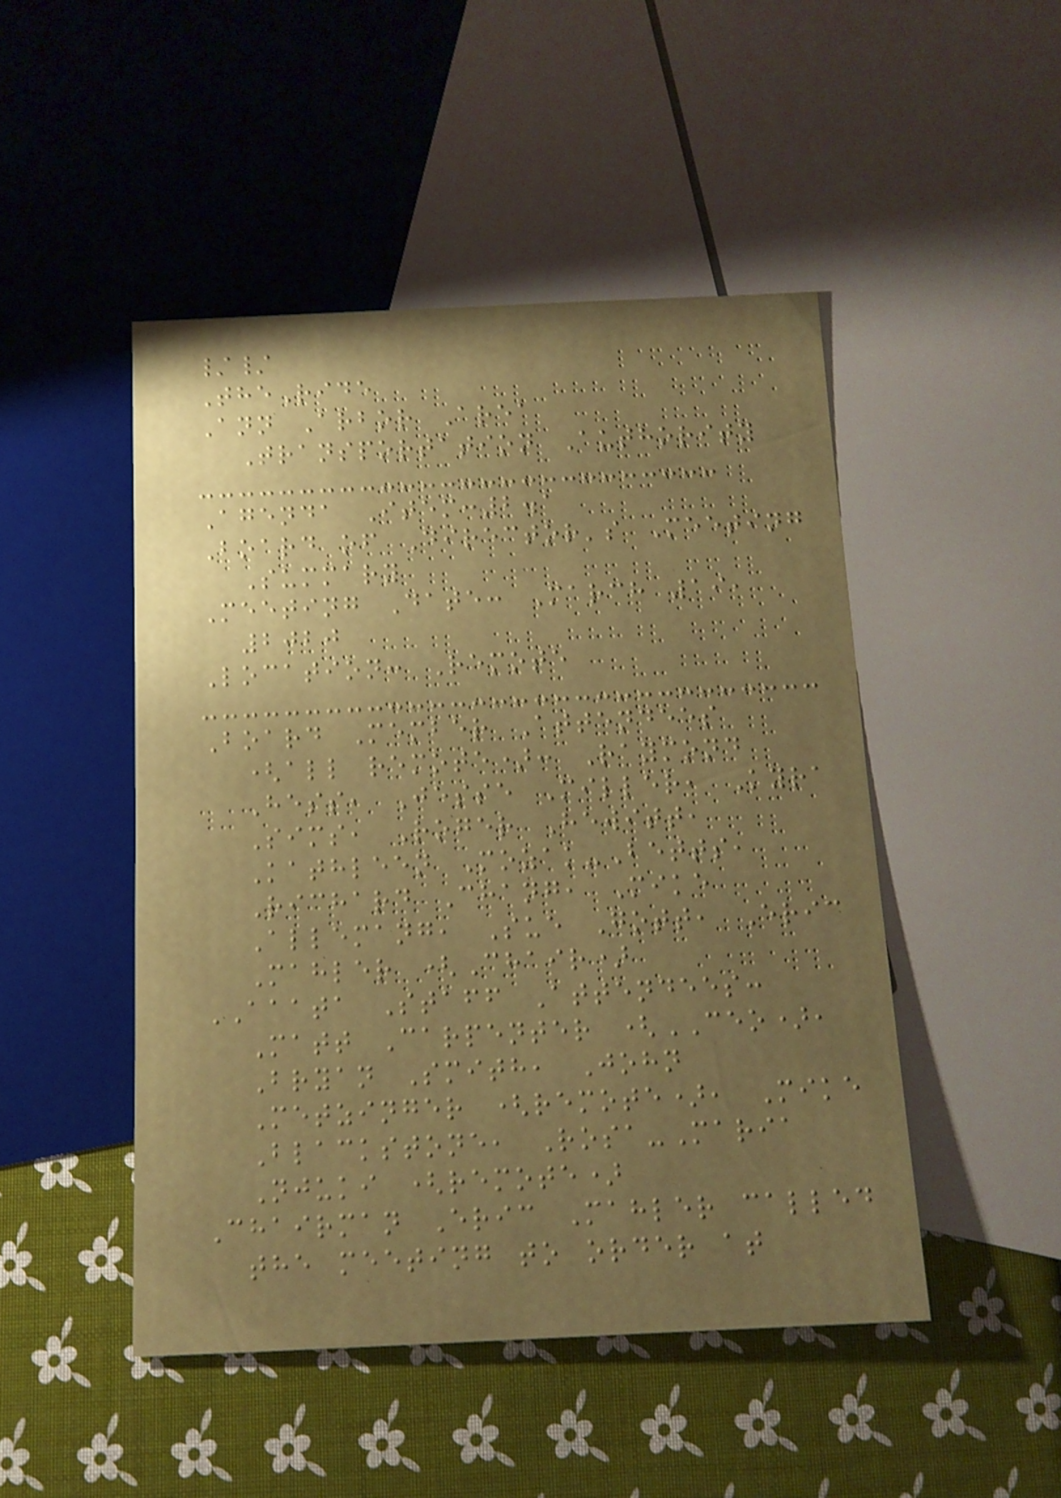//
TheRide
Ann Arbor Area
Transportation Authority
Agenda Item:2.1
Board of Director's Meeting
Summary
Meeting Date: March 19,
2020
Location: Remote
Board Member Attendees
(all remote): Raymond
Hess, Jesse Miller, Kyra
Sims, Roger Hewitt,
Kathleen Mozak-Betts,
Richard Chang, Mike
Allemang, Sue Gott, Eric
Mahler (Chair)
AAATA Staff Attendees:
Matt Carpenter (CEO),
Bryan Smith, John
Metzinger (remote), Mike
Blackstone, Rosa-Maria
Njuki (remote)
Chairman Eric Mahler called
the meeting to order at
